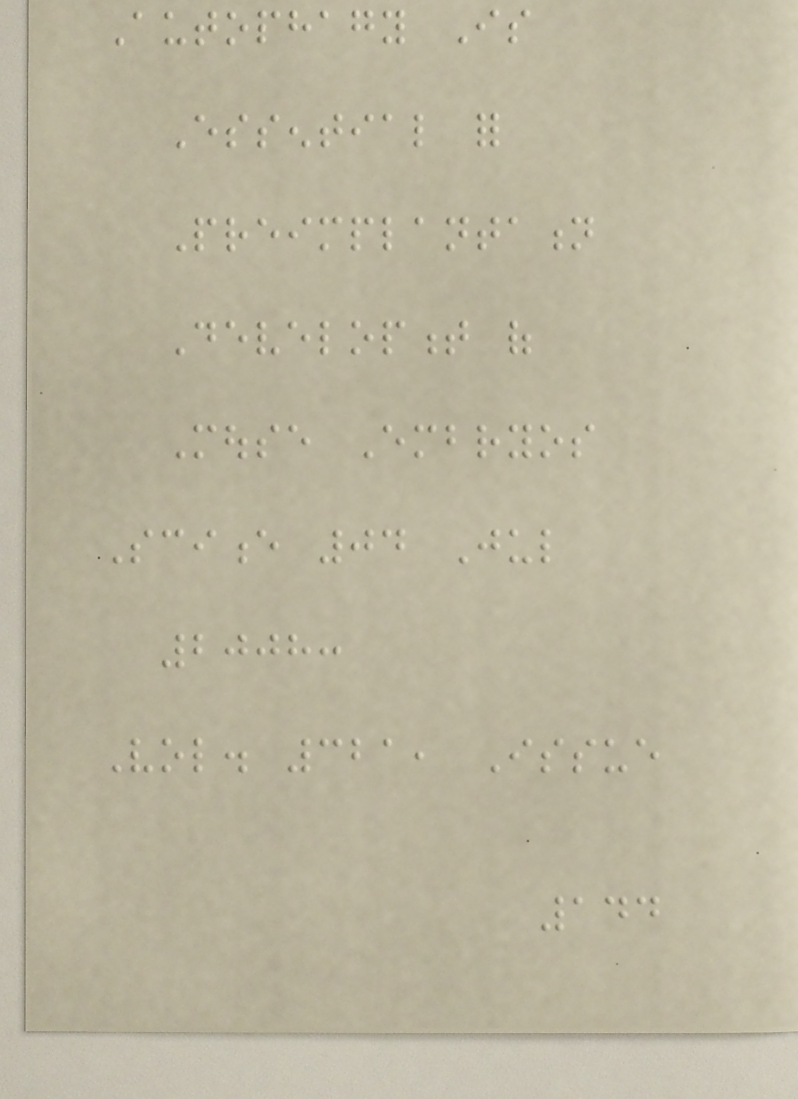Autophagy Is
Essential for
Preimplantation
Development of
Mouse Embryos
Science 04 Jul
2008:
Vol. 321, Issue
144
